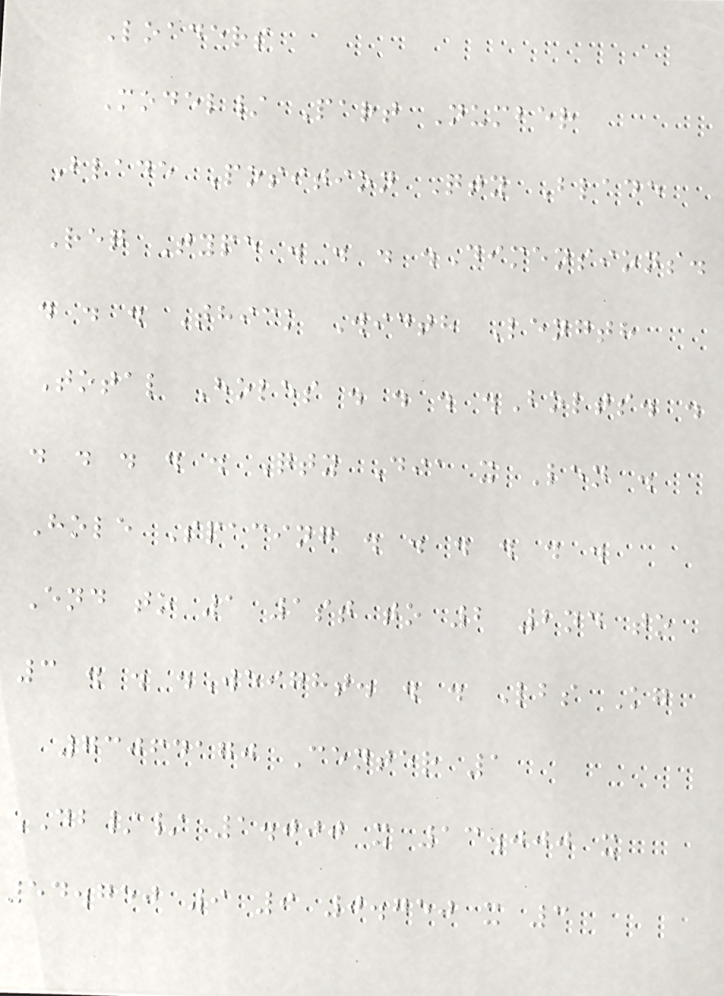Loaders
Model/ Part Number
Blade Position Qty Blade
Req Type . . . .Dimensions.
. . . Thick Width Length
Total Holes . . . .Bolts. .
. . . . . Qty Dia x Len .
Hole Spacing . . . . . .
End to 1 1st to 2 2nd to
3 . . .Weight. . . Lbs Kg
73064170 Center 1
DB// 1.000 x 13.000 x
54.750 9 9 0.750 x 3
